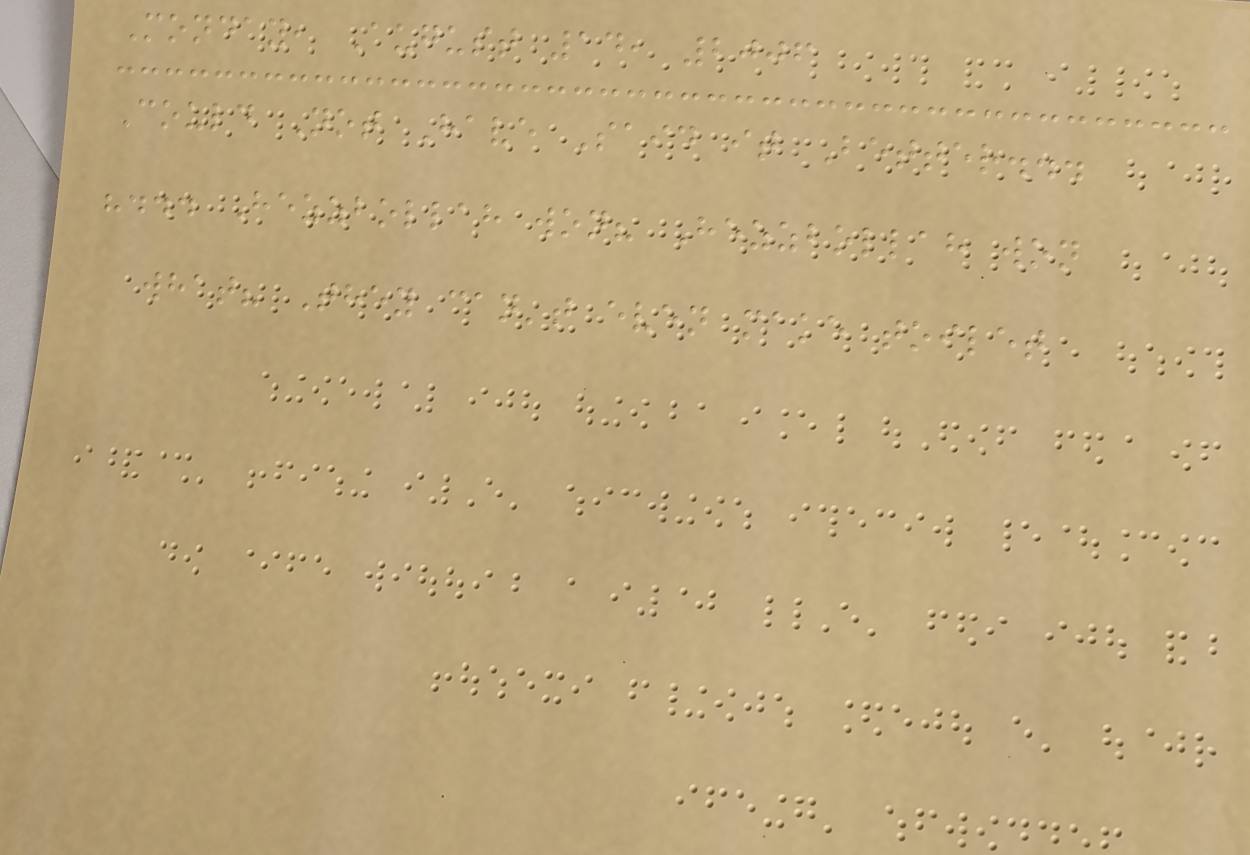Monday, August 14, 2006
Could Not Have Said it Better...
"... Hezzbollah won? Hezzbollah won
what? They can't even make toilet
